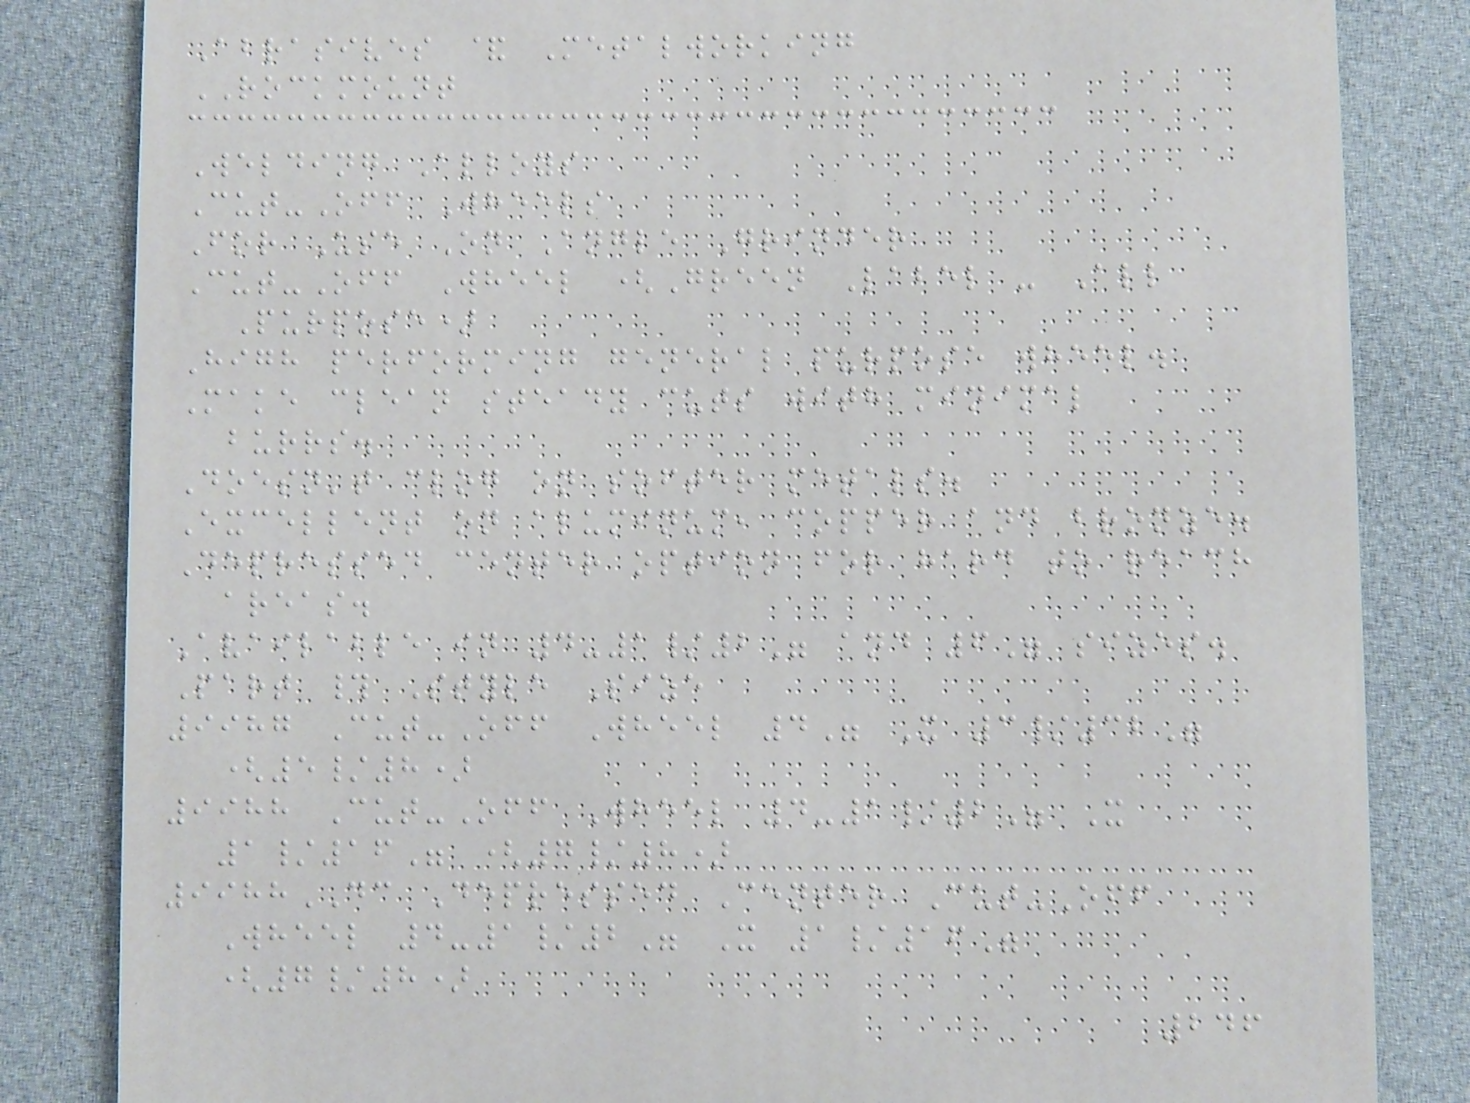Abrasives & Metalworking
ROCKMOUNT
Welding Alloys
Cut-Off Wheels
For Use On Angle Grinder
Cut-Off Wheel (Green Label - All
Purpose)
High performing general purpose wheel.
Make clean steady cuts with minimal
burrs.
Doesn't clog on softer metals.
Excellent on aluminum, copper and bronze.
Depressed center option for hard to reach
areas.
Available in 4-1/2" and 6" sizes.
Part # Style Size
9987 Cut-Off Wheel 4" X 3/32"
(5/8)
9988 Cut-Off Wheel 4-1/2" X
1/16" (7/8)
9988DC Depressed Center Cut-Off
Wheel 4-1/2" X 1/16"
(7/8)
246
